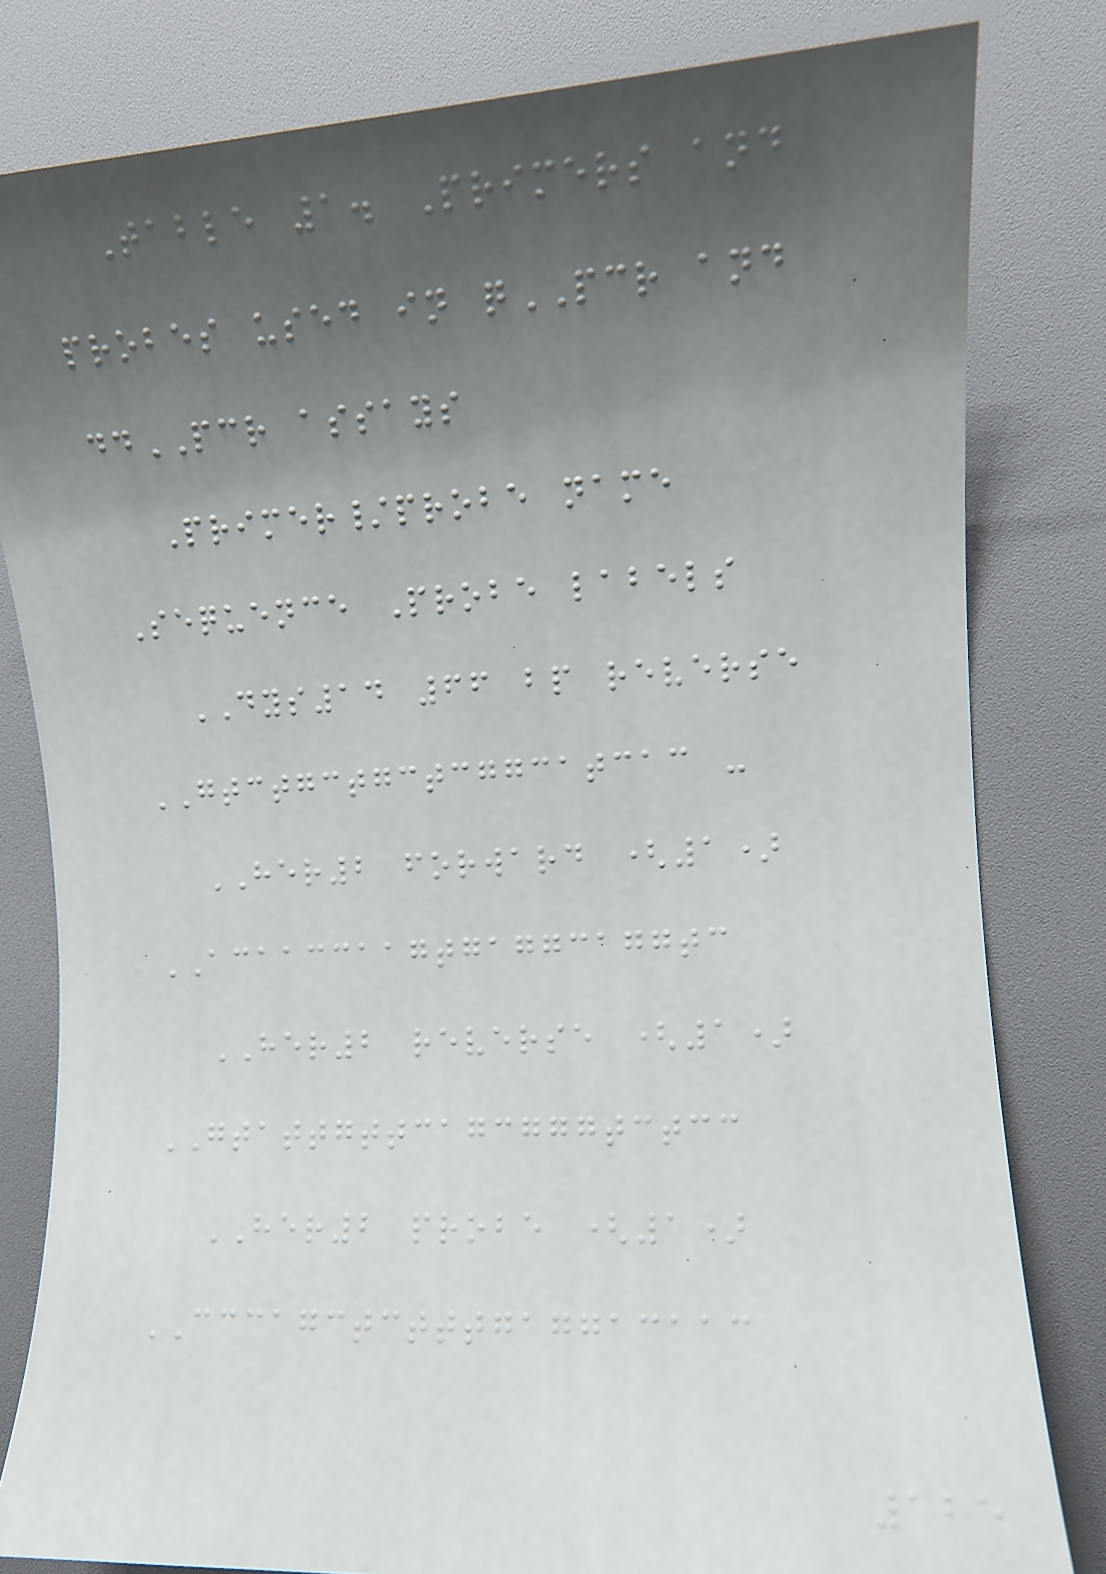Table 1. Primers and
probes used in qPCR and
ddPCR assays
Primer/probe name
Sequence Probe labels
DYS14 66 bp reverse
GTCTGCTGCTCGGCATCAC -
HER2 forward (1)
ACAACCAAGTGAGGCAGGTC
HER2 reverse (1)
GTATTGTTCAGCGGGTCTCC
HER2 probe (1)
CCCAGCTCTTTGAGGACAAC
125
